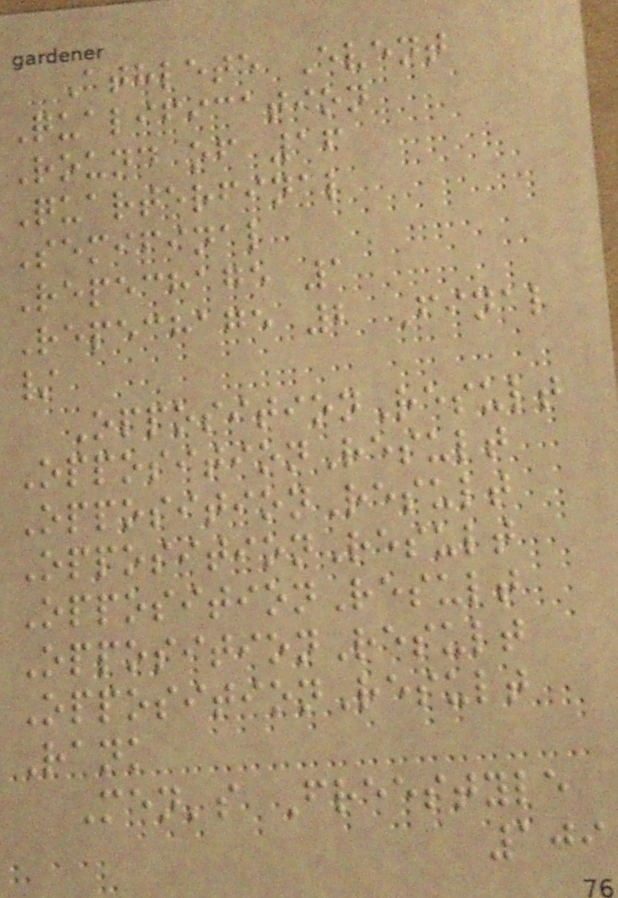Athlete Event
Qualification
Round of 16
Quarterfinal
Semifinal
Repechage 1
Repechage 2 Final
/
OppositionResult
OppositionResult
OppositionResult
OppositionResult
OppositionResult
OppositionResult
OppositionResult
Rank
Men's Freestyle
109
